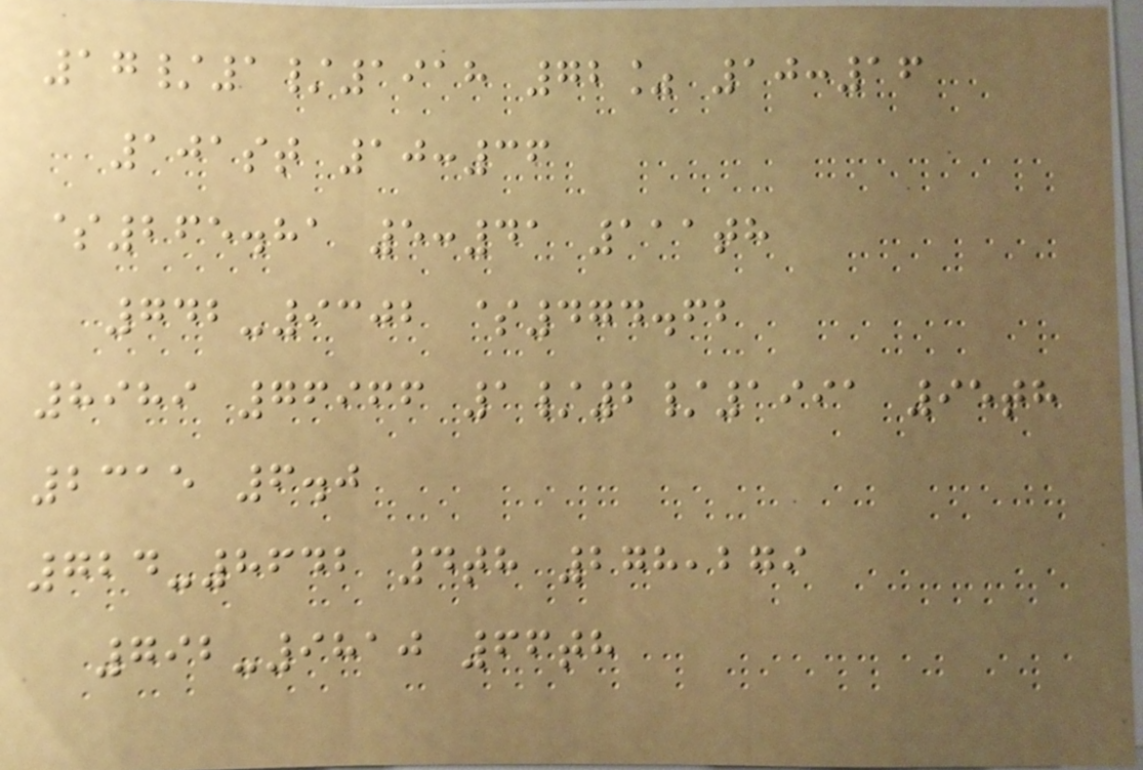17/1/1918 72% 10:16
101st 10:36
$265.81 5:41 111th
742-9302 $474.62
8989 76966 1/2/1991 95th
2315 6.0
724-8642 4th 278,279
792-9810 66th
